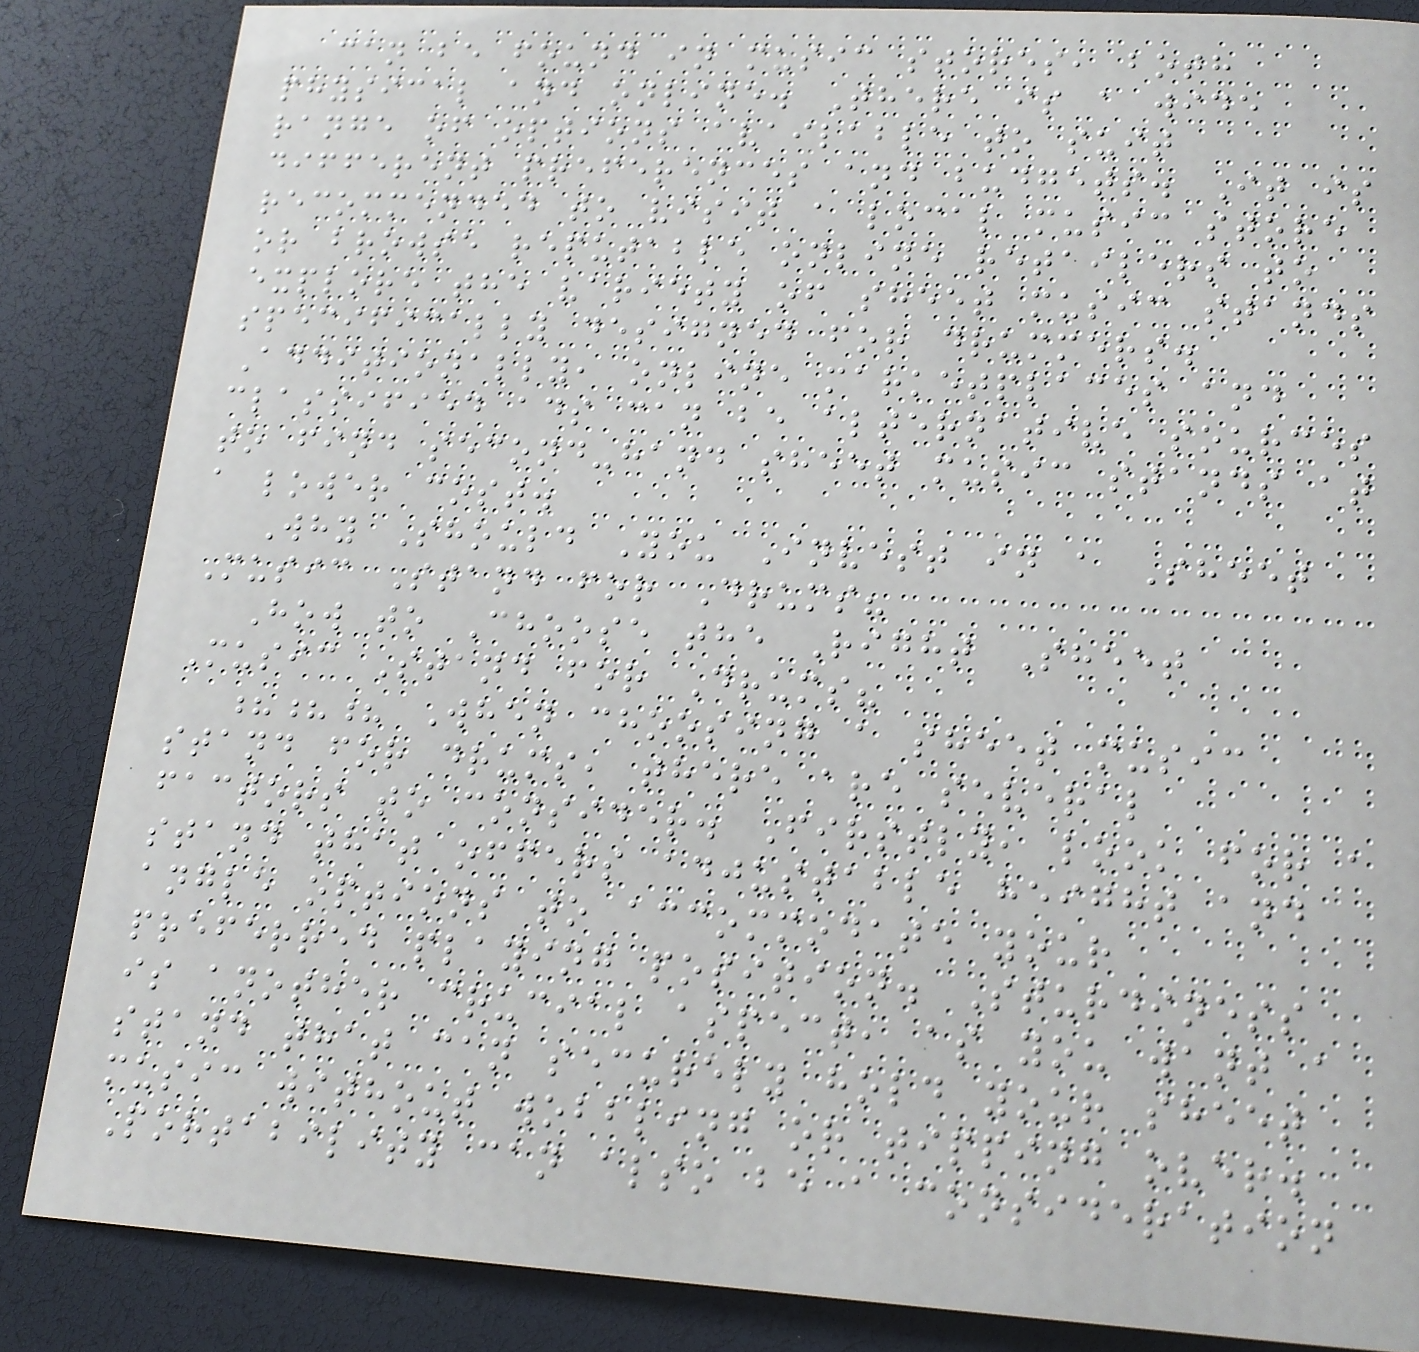can be found in music stores, both
physical and online. There is a wide
range of options available to suit
different preferences and budgets. It is
recommended to visit a local music store
or browse reputable online retailers to
explore the variety of sheet music stands
specifically designed for drummers.
Additionally, online marketplaces and
classified ads can be alternative sources
to find second-hand sheet music stands at
a lower cost.
Why Should You Invest in a Sheet
Music Stand for Drums?
How to Choose the Right Sheet
Music Stand for Drums?
??? When choosing a sheet music
stand for drums, there are several
factors to consider. Firstly, look for a
stand that offers adjustable height and
angle options to accommodate your
preferred playing position. Sturdiness
is another crucial aspect, as you want a
stand that can securely hold your sheet
music without wobbling or tipping over.
Portability can also be a consideration
